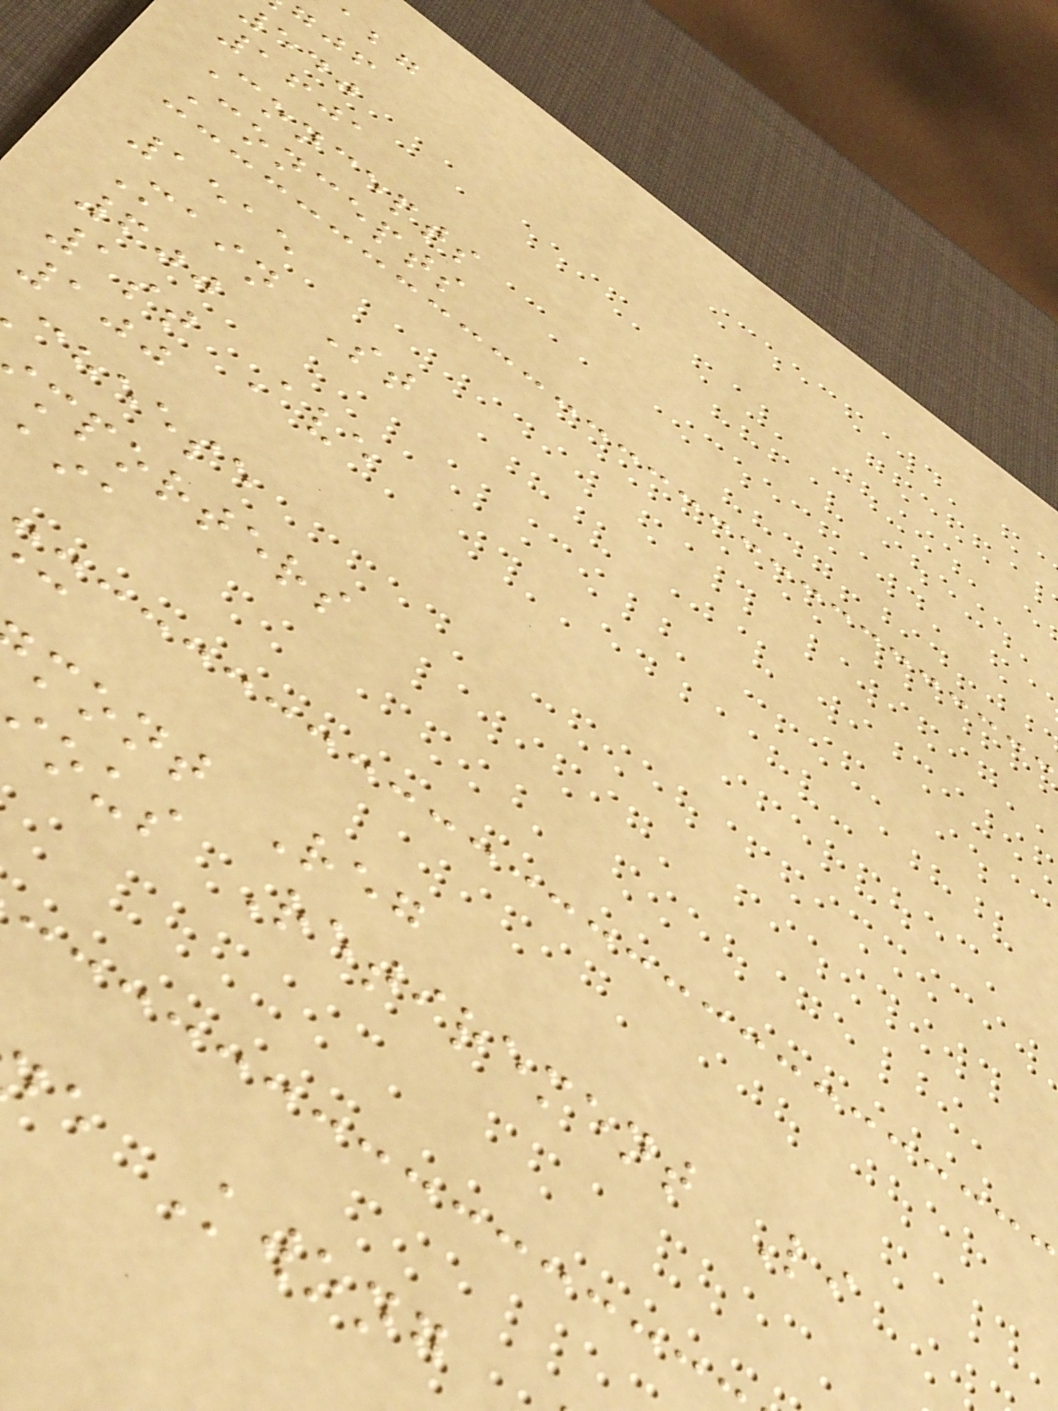540
1601
Concepts
Concepts
1515
Main St
600
1st Ave
100
cheese
mporters
mont Reg
ous Retirement Li
e Kwong
